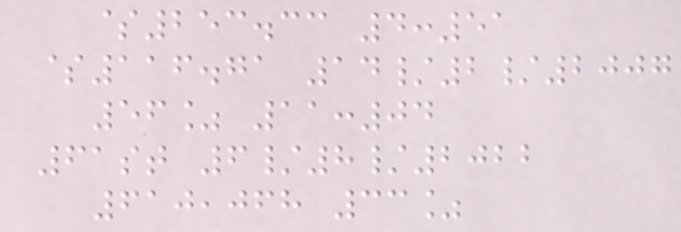$253.33 4:51
$116.71 14/2/2007
56% 11:04
61st 6/8/2022
610,068 33%
